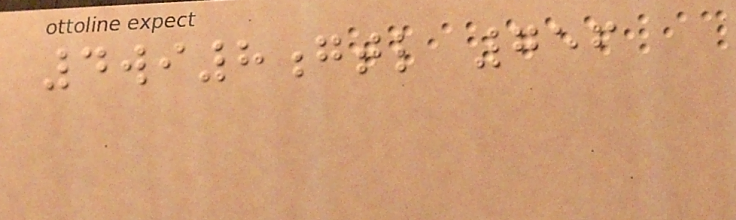4wi8gtl 756
